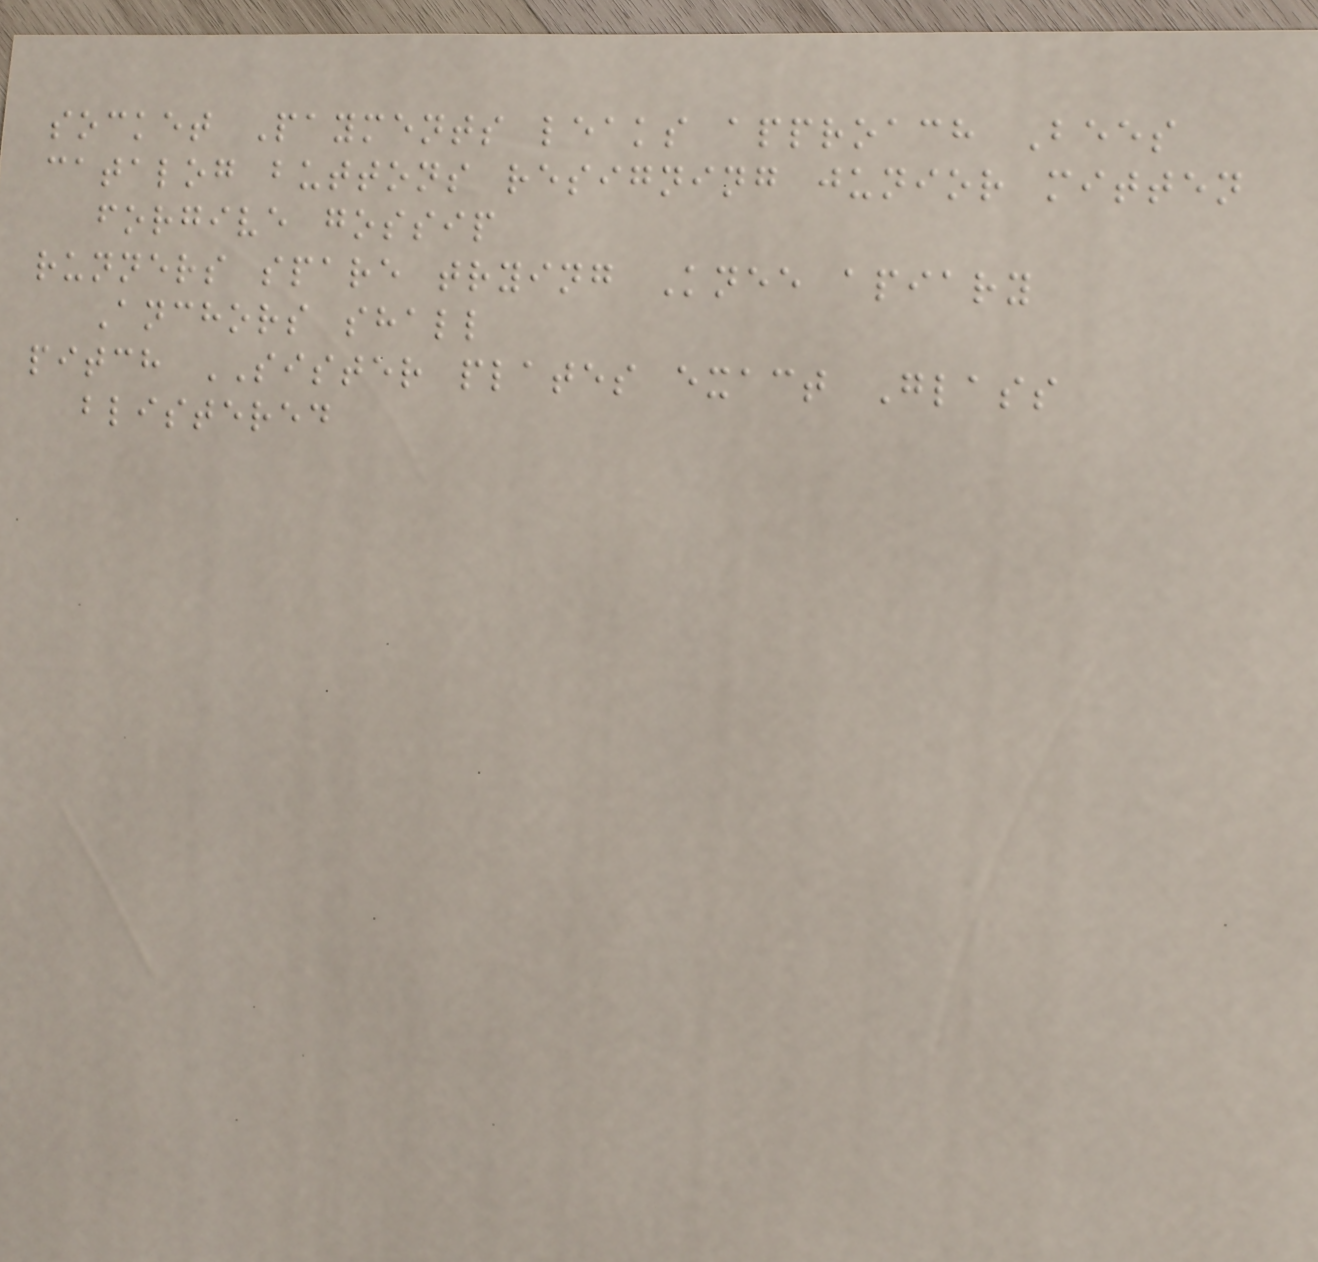socket Payments leaks approach Bees
catalog buttons resigning junior mitten
forgive gossip
runners spare trying Knee apiary
Anchors shall
pitch SISTER plates exact Glass
blistered
